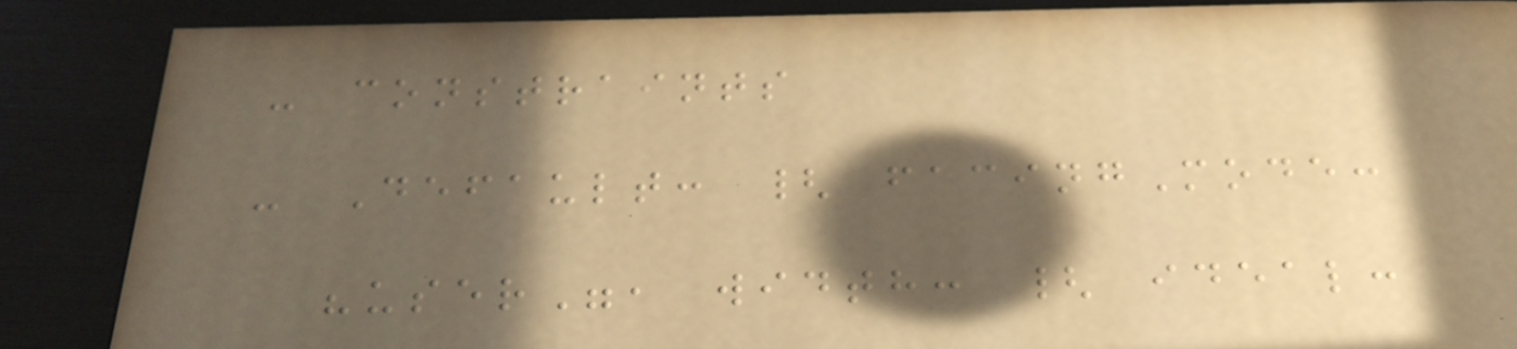- constraints
- Default: { facingMode:
"user", width: { ideal:
